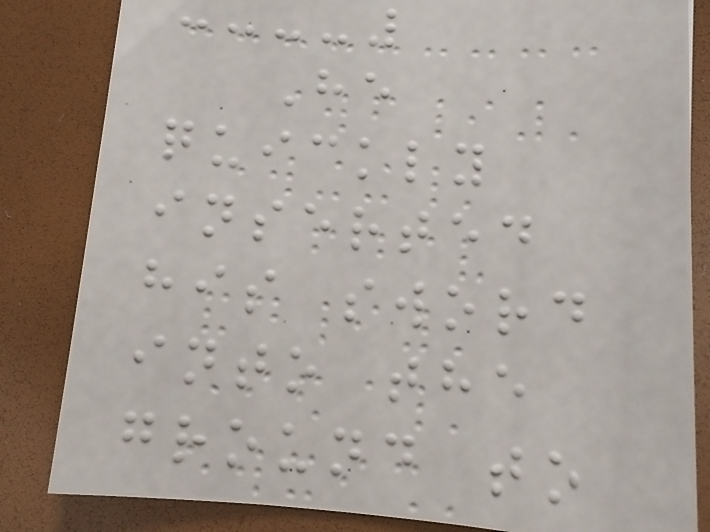He
quickly
inserted
his sword
into the
ground to
